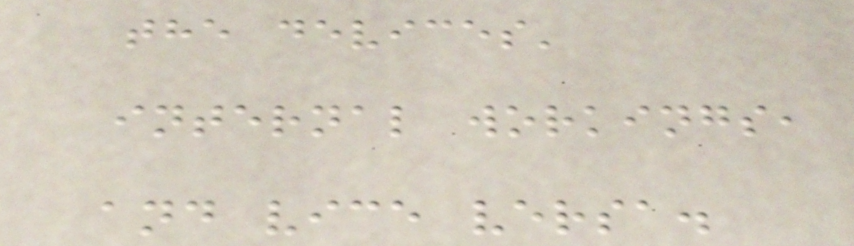the devices'
internal workings,
and vice versa.
